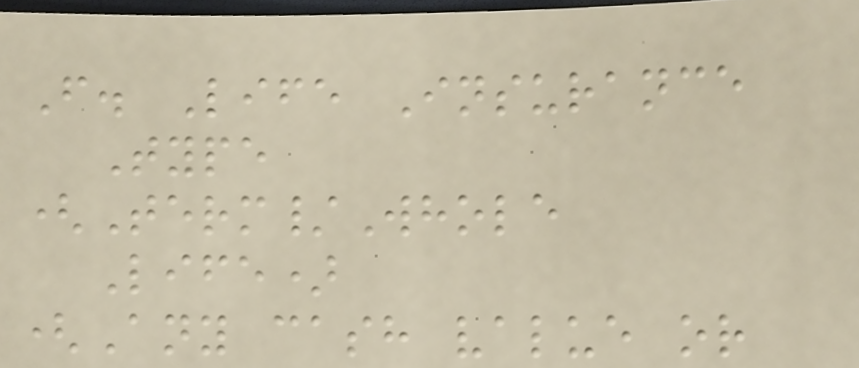F. Life Insurance
Type
(Term/Whole
Life)
(Any cash value or
